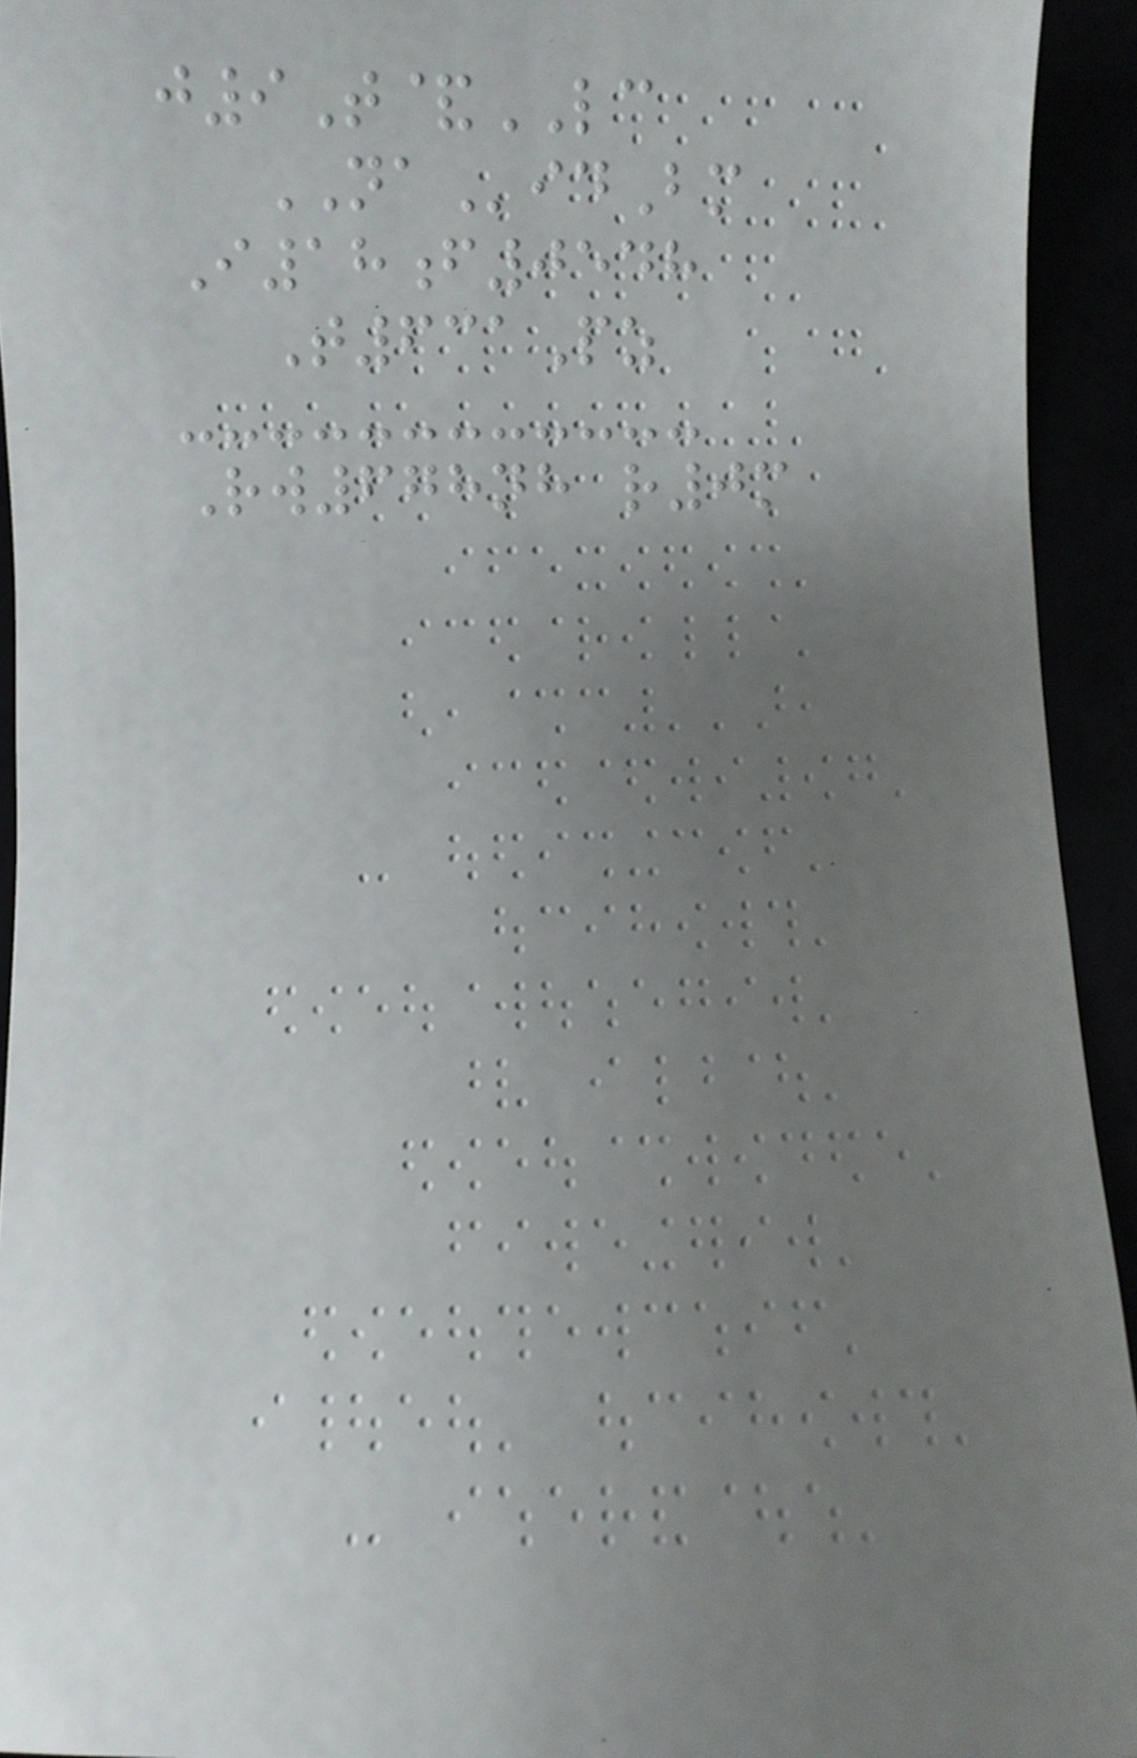j9T&LC
NAidBm
I18f0548
T631Pz
Rw678nh r0m
